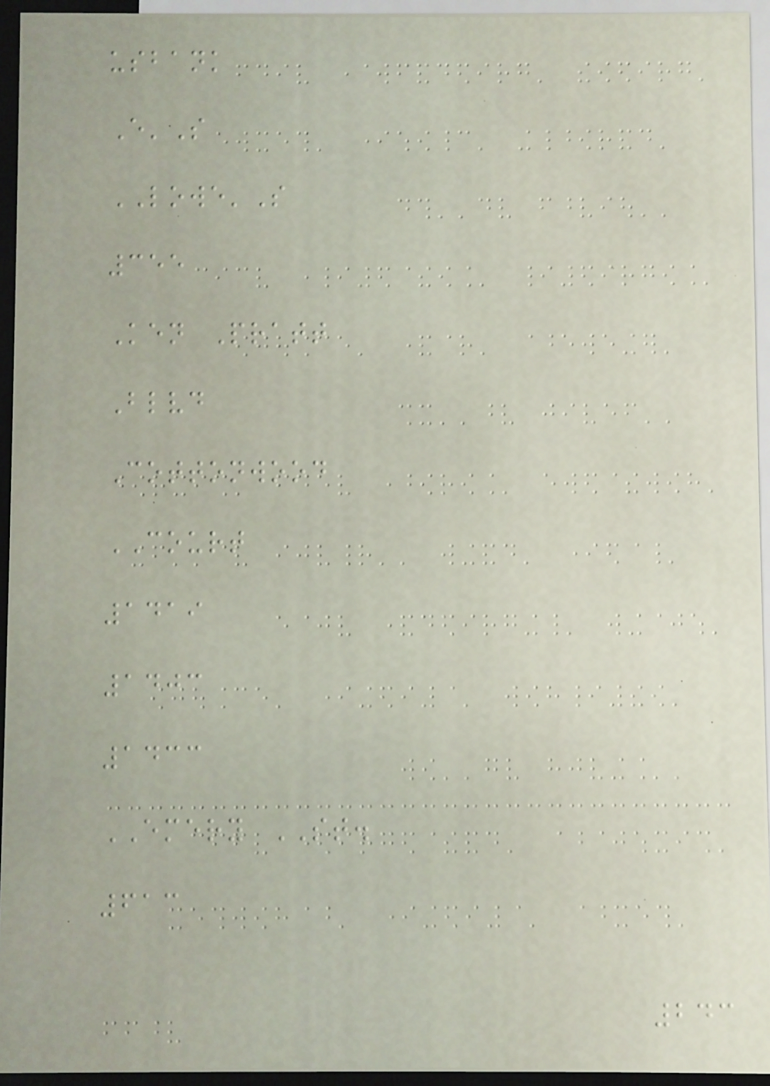usbank
E'S
LOWE'S
355
Ken Pratt
Blvd
Cottonwood
COURT
1419
1403
1433
EMERY ST.
613
243
